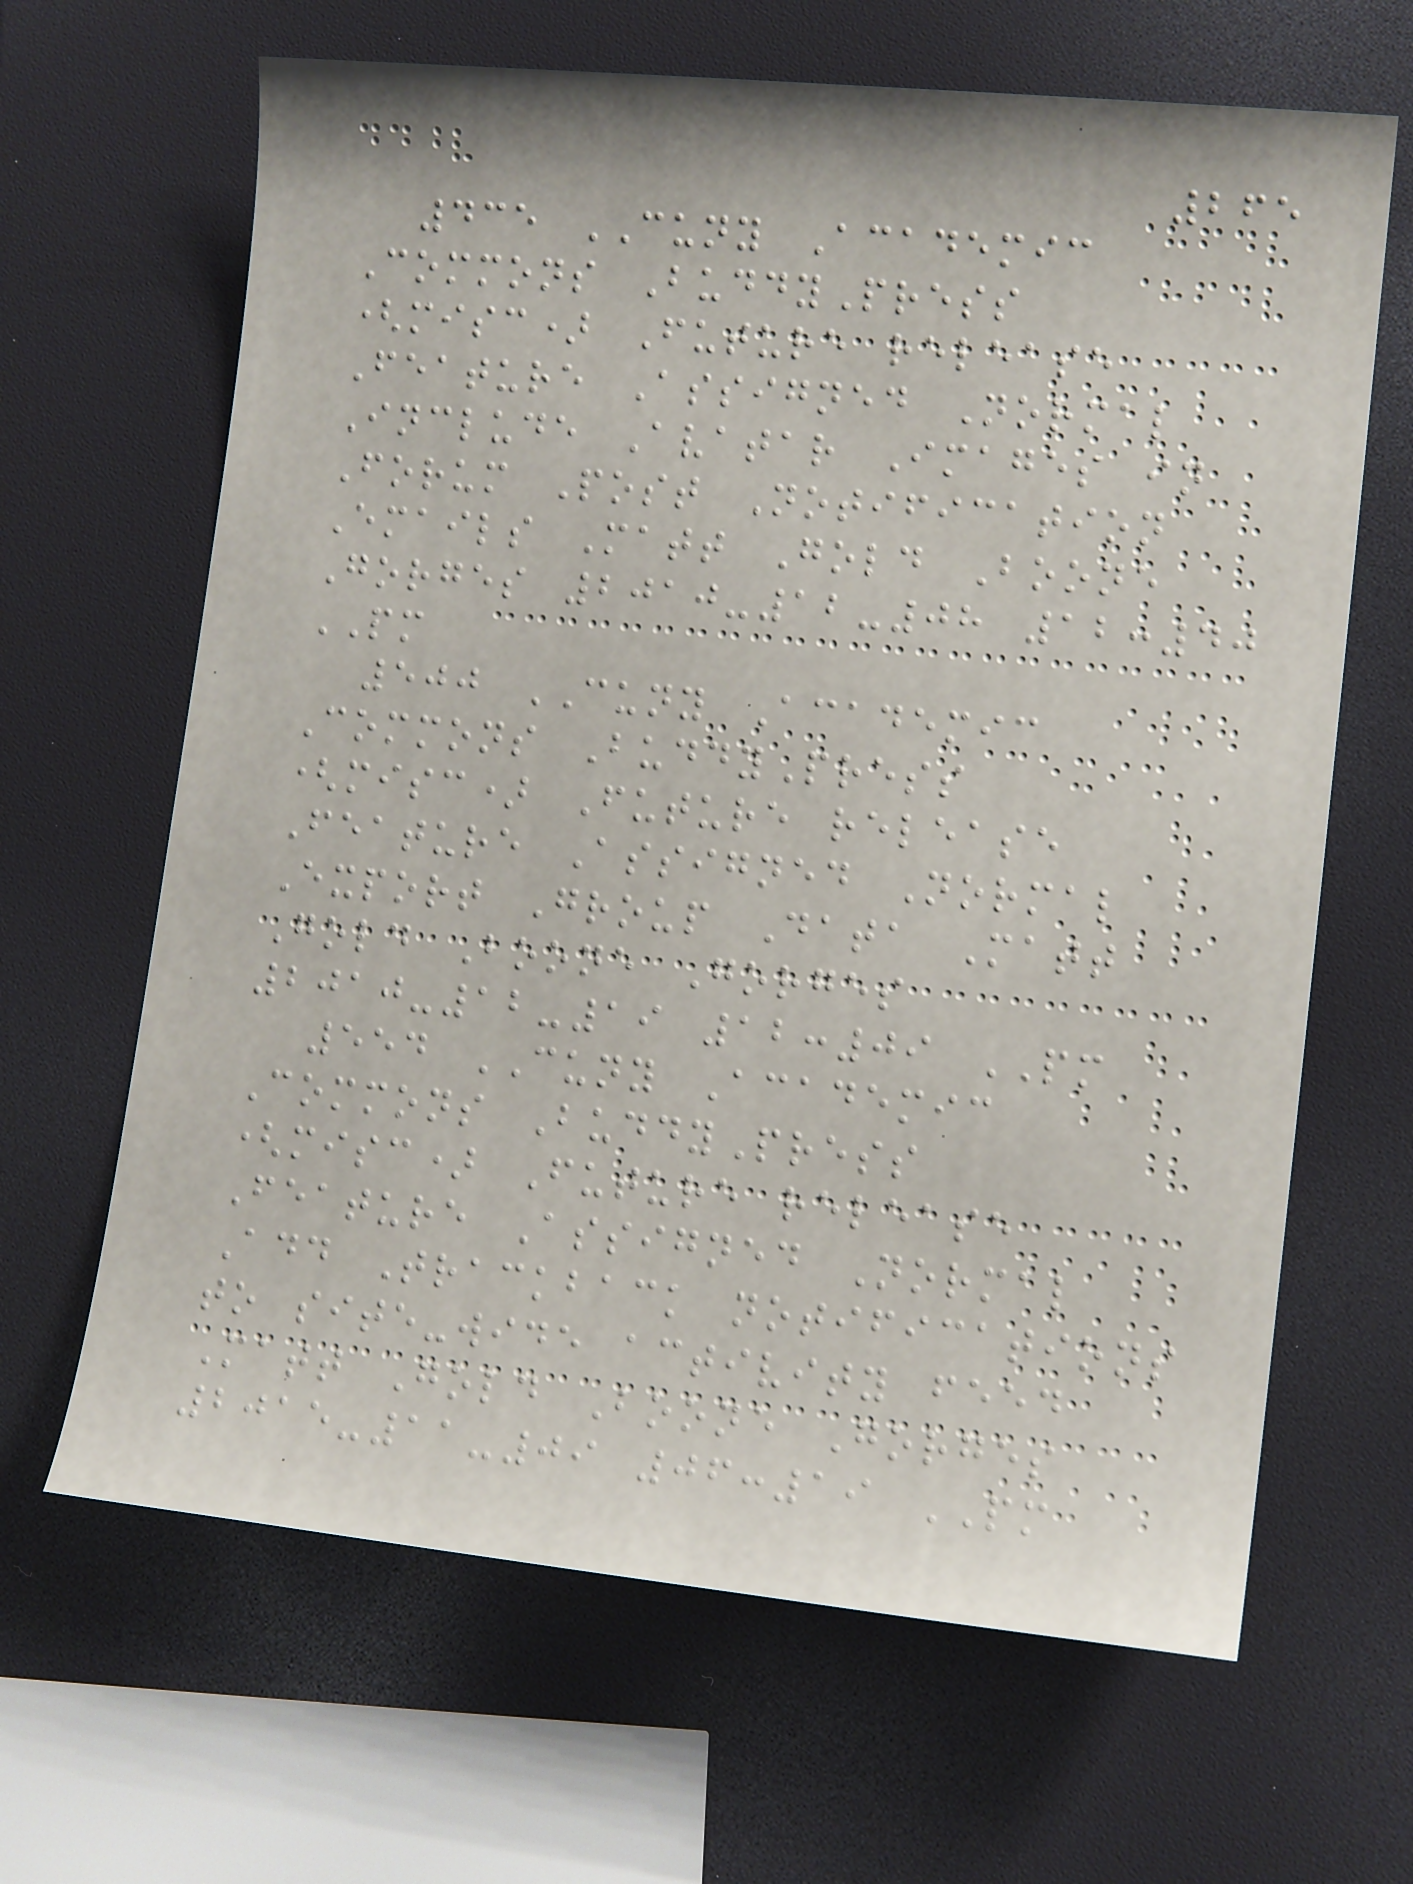265
435 CUNY Academic
Commons BuddyPress
(misc) Future release
Feature Assigned Normal
Include Avatar Images in
Forum Post Notification
Emails Matt Gold Boone
Gorges 2010-12-08 12:40
PM
500 CUNY Academic
Commons BuddyPress
(misc) Future release
Feature Assigned Normal
Export Group Data Matt
Gold Boone Gorges
2010-12-19 12:09 PM
554 CUNY Academic
Commons BuddyPress
(misc) Future release
Feature Assigned Normal
Add Trackback notifications
to site-wide activity feed
Matt Gold Boone Gorges
2015-11-09 06:19 PM
